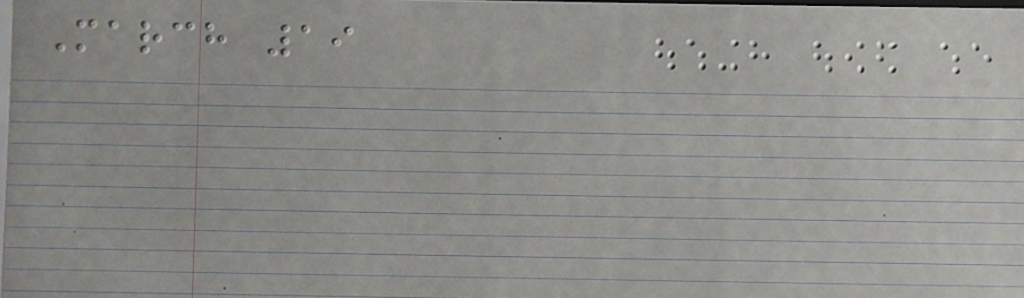March 19
